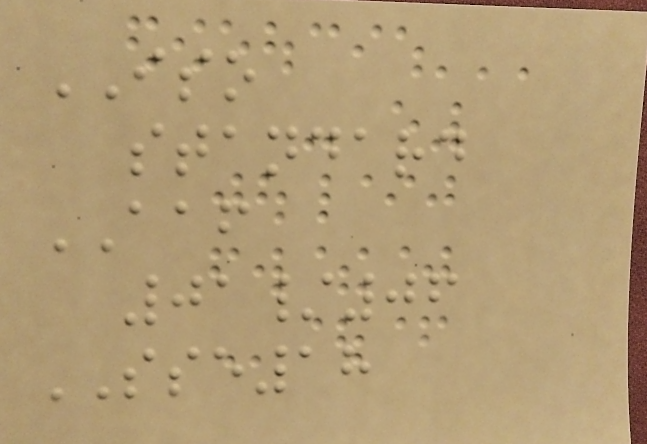ISO
standard
AAF
01/06
SSE18
